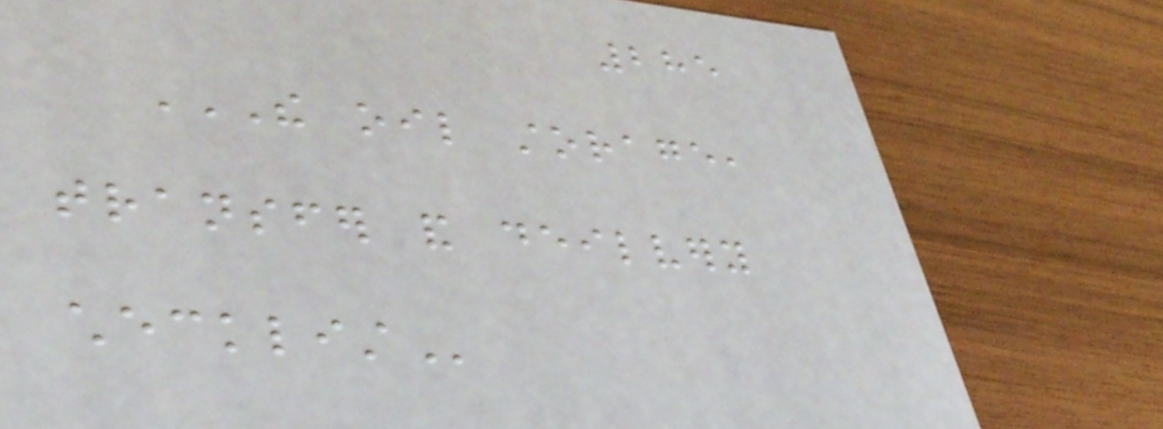285
THE OIL STORAGE,
TRANSFER AND DEILVERY
CHECKLIST
